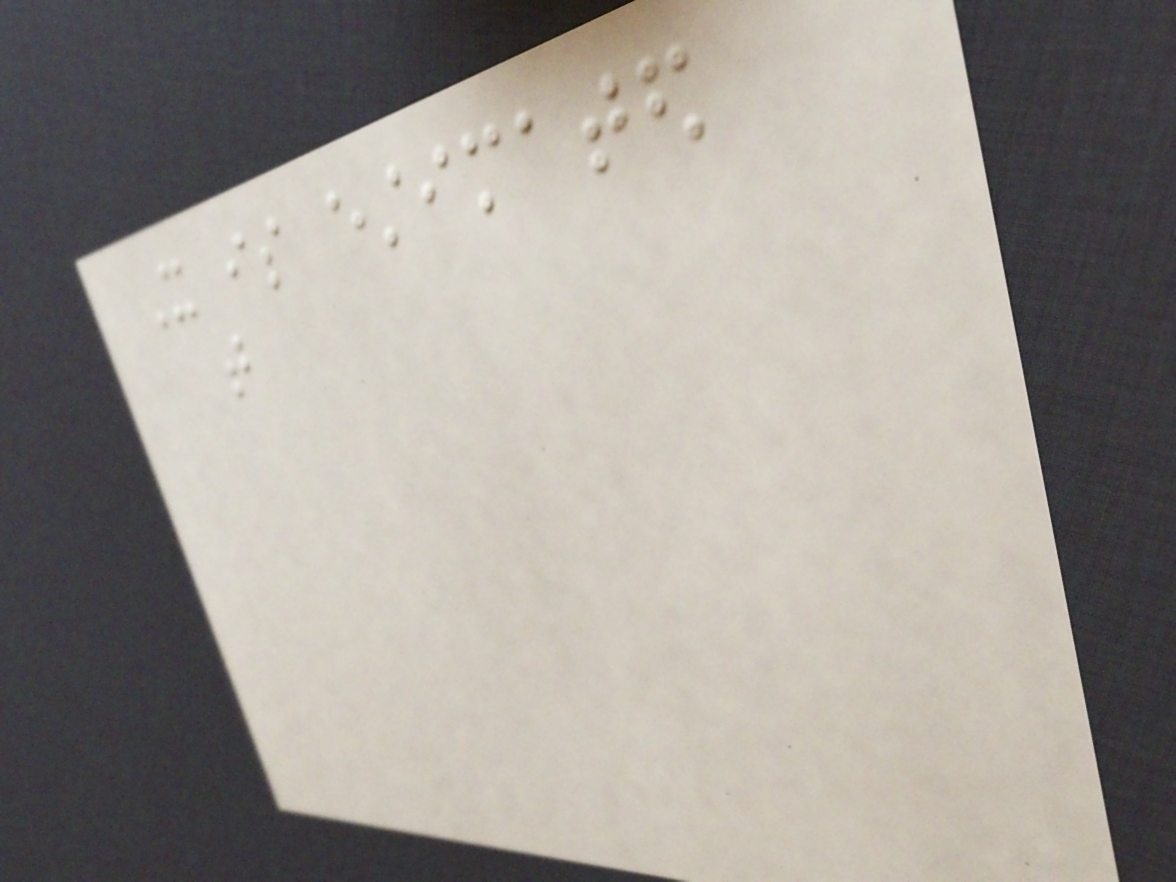It is estimated
that
